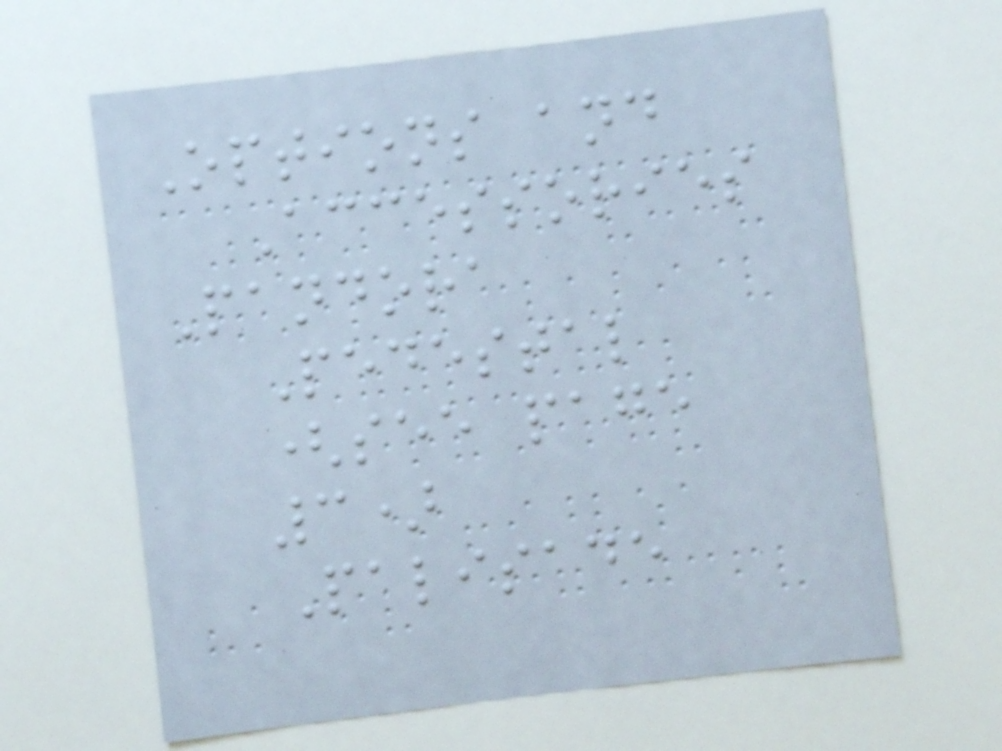Options and
Accessories
Pandora
Pedestal
(see page
3)
Palisade
